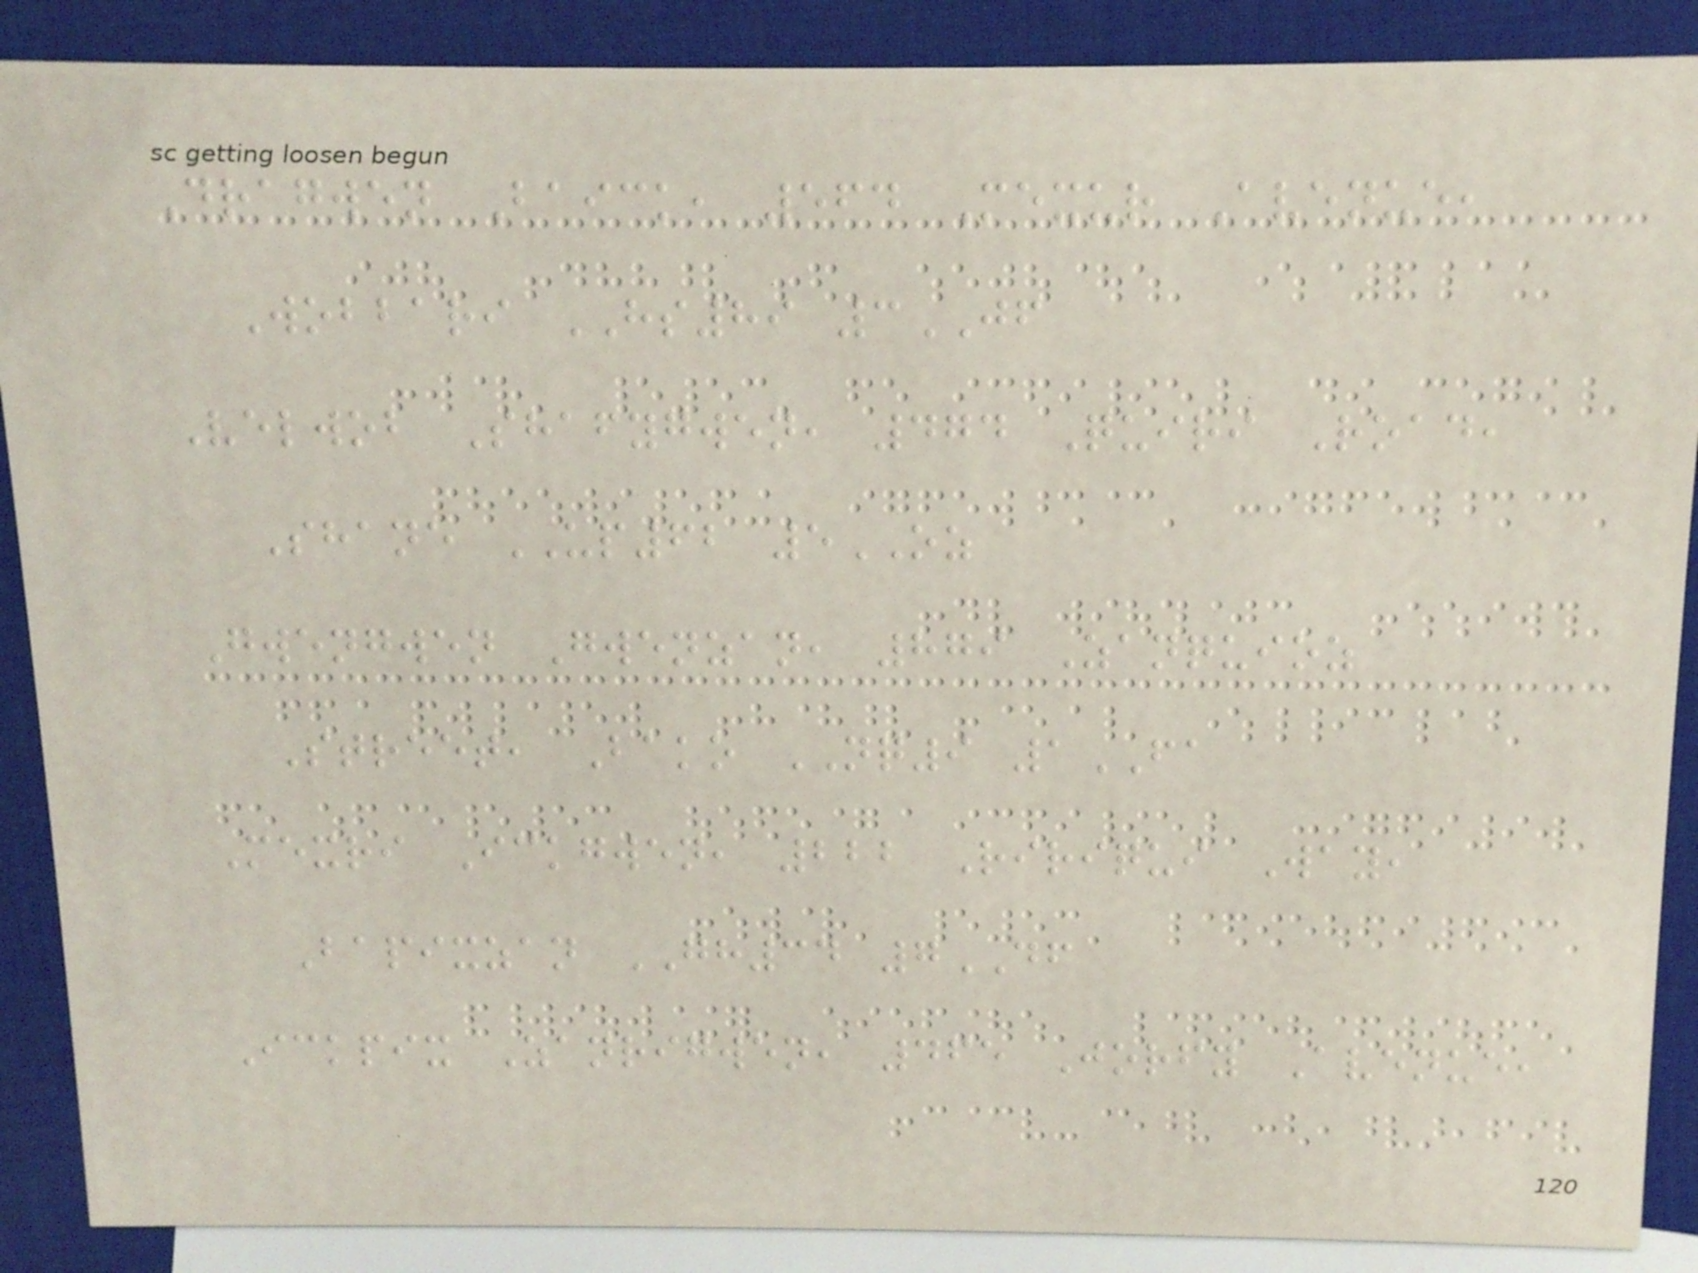Dragwen Baick, 564 Mexur Avenue,
Wobbari HS89 3JF
Velwob Shafygwen, 474 Quiri Road,
Shane UP62 5OZ
Gwengwen Gwenzan, 879 Zanquioz
Street, Bako NQ9 1FA
Mexri Ickgwen, 222 Ririqui Way,
Bapixzan GH34 7DF
Ickpix Zanrigwen, 465 Jorfy Avenue,
